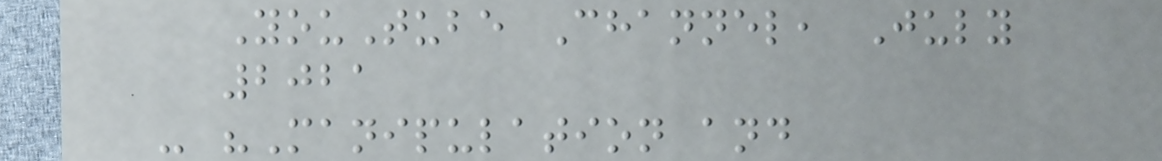YouTube Channel, July
2021
- "Manipulation and
